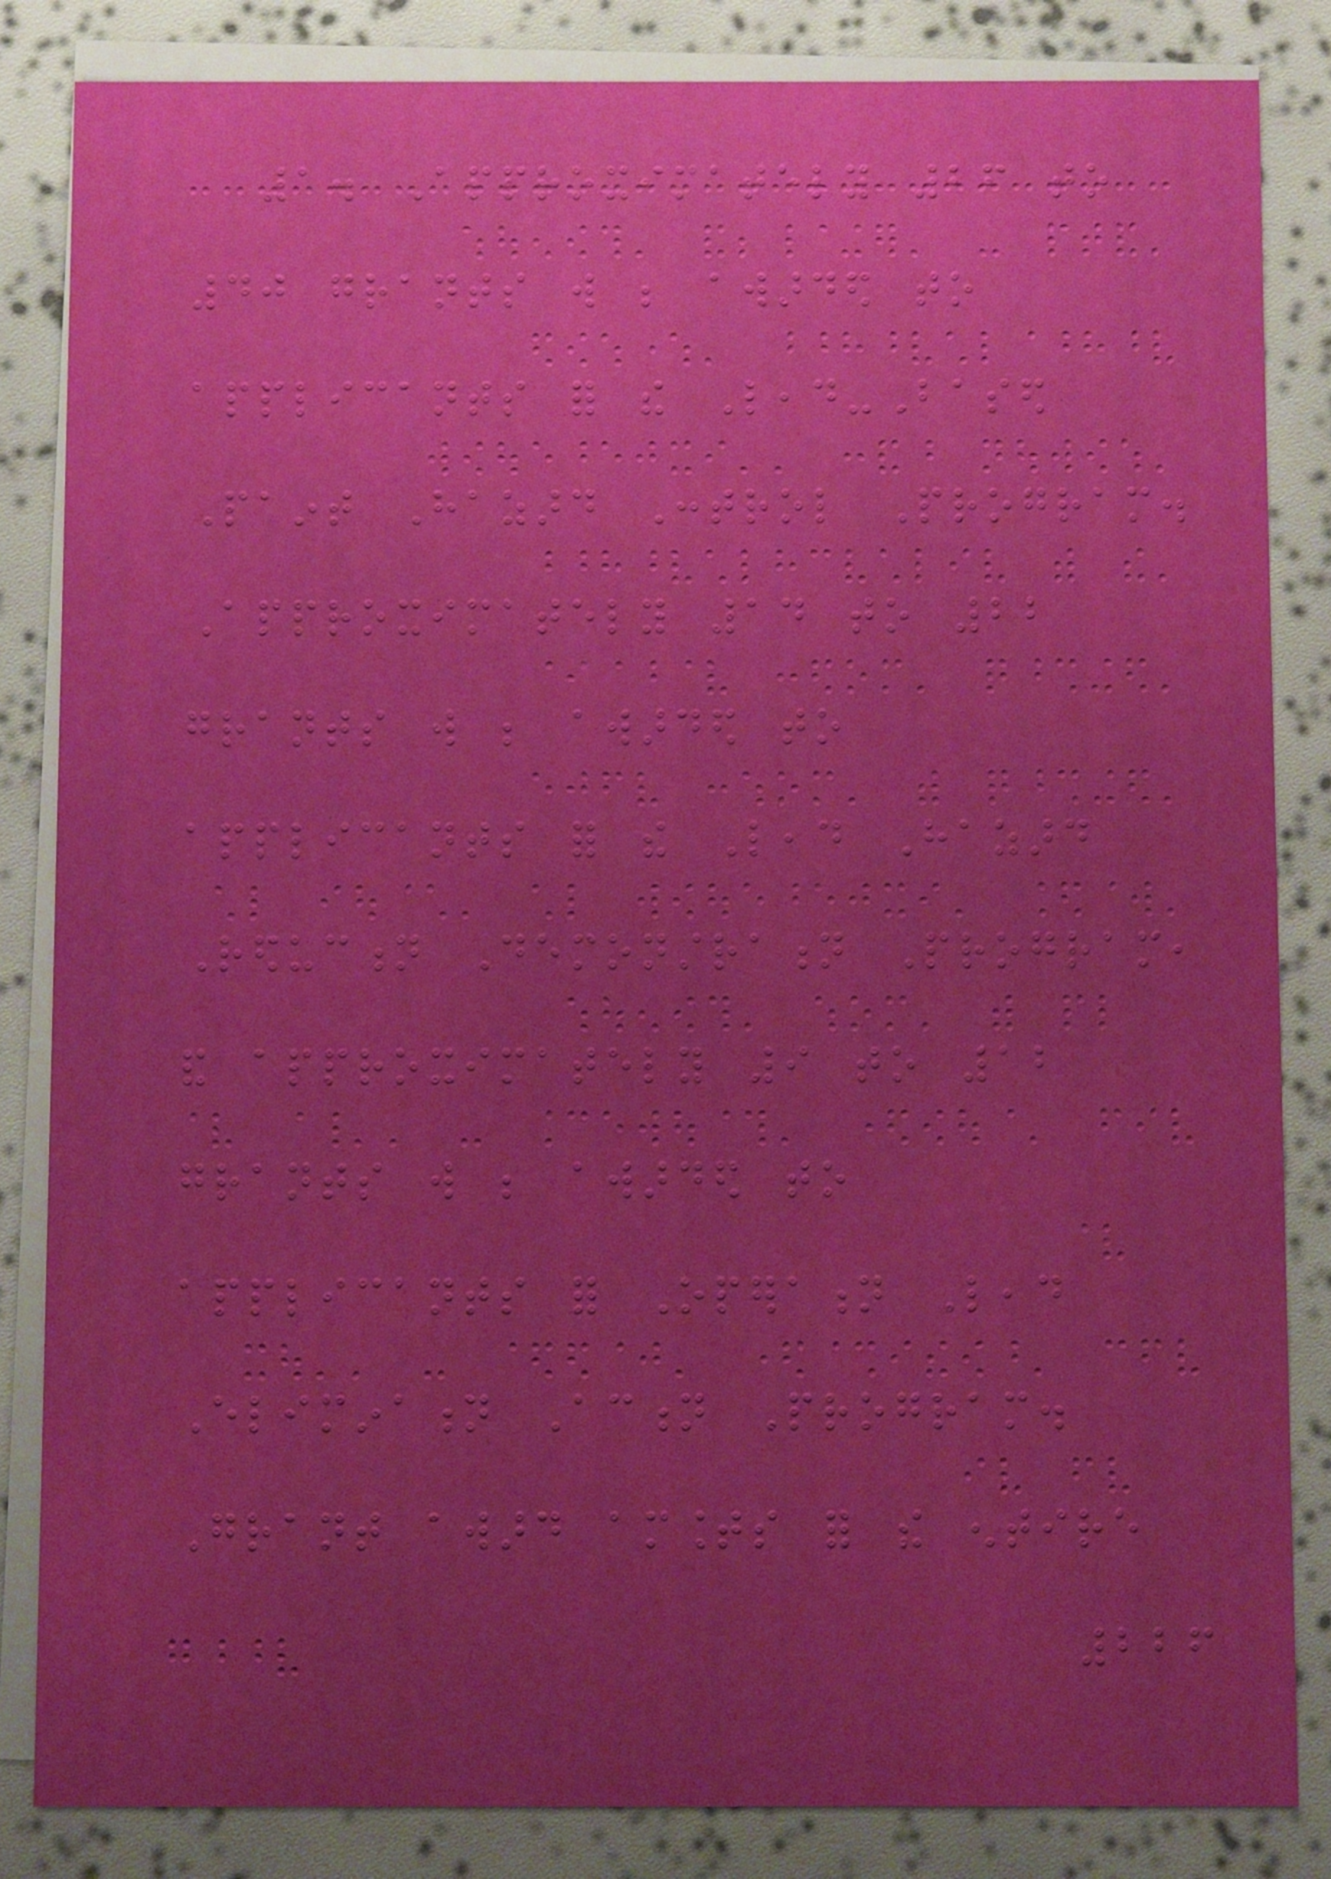1. Approximately 26 to
40 grants will be awarded to
applicants for the Lead-Based
Paint Hazard Control Program.
Approximately 14 to 22
grants will be awarded to
applicants for the Lead Hazard
Reduction Demonstration Program,
and approximately 9 to 12
grants will be awarded to
applicants for Operation Lead
Elimination Action Program.
Grant award amounts for the entire
226
